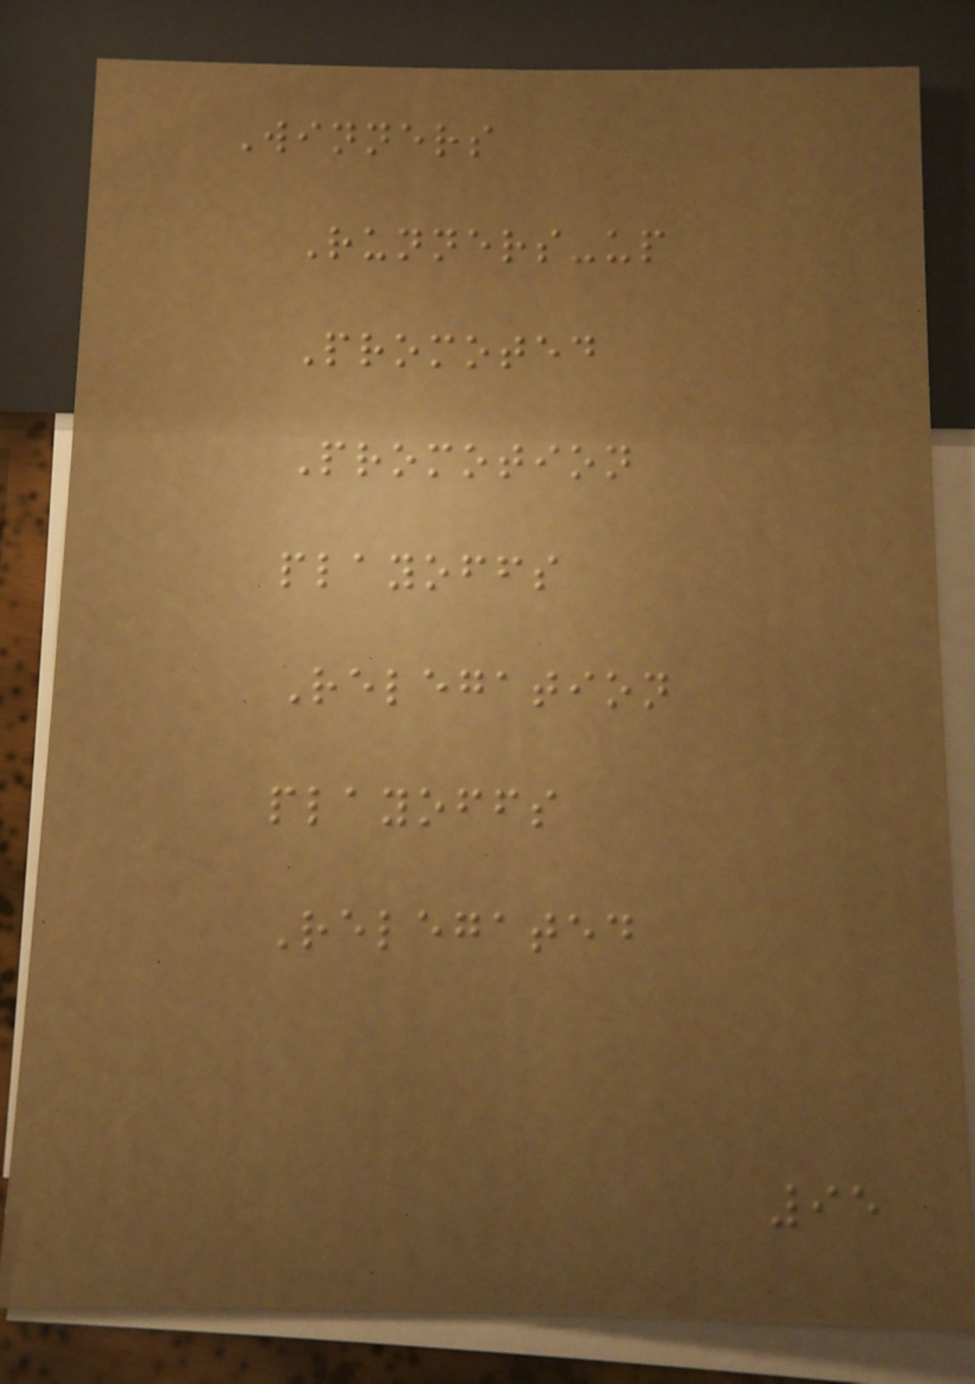Winners
Runners-up
Promoted
Promotion
playoffs
Relegation
playoffs
Relegated
95
